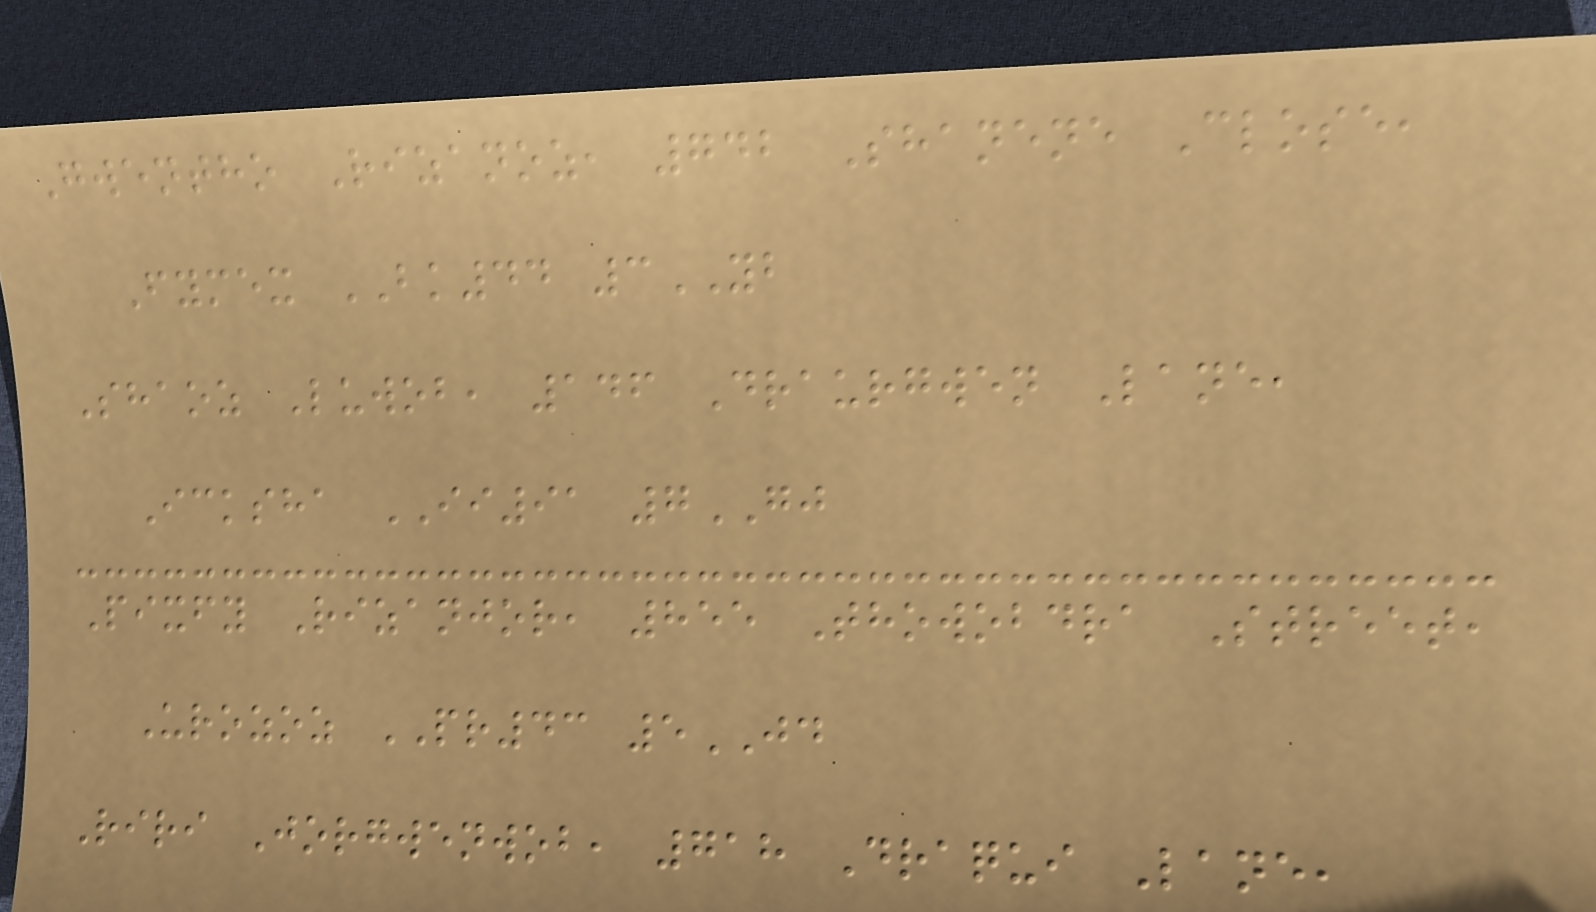Gwentho Rizanoz, 742 Shanene Close,
Fymex BK44 3YB
Shaoz Luwob, 146 Draurgwen Lane,
Icksha II91 7GJ
Pixfy Rizanjor, 855 Thowobdra Street,
Urozoz PR43 5JD
Riri Jorgwenwob, 718 Draqui Lane,
